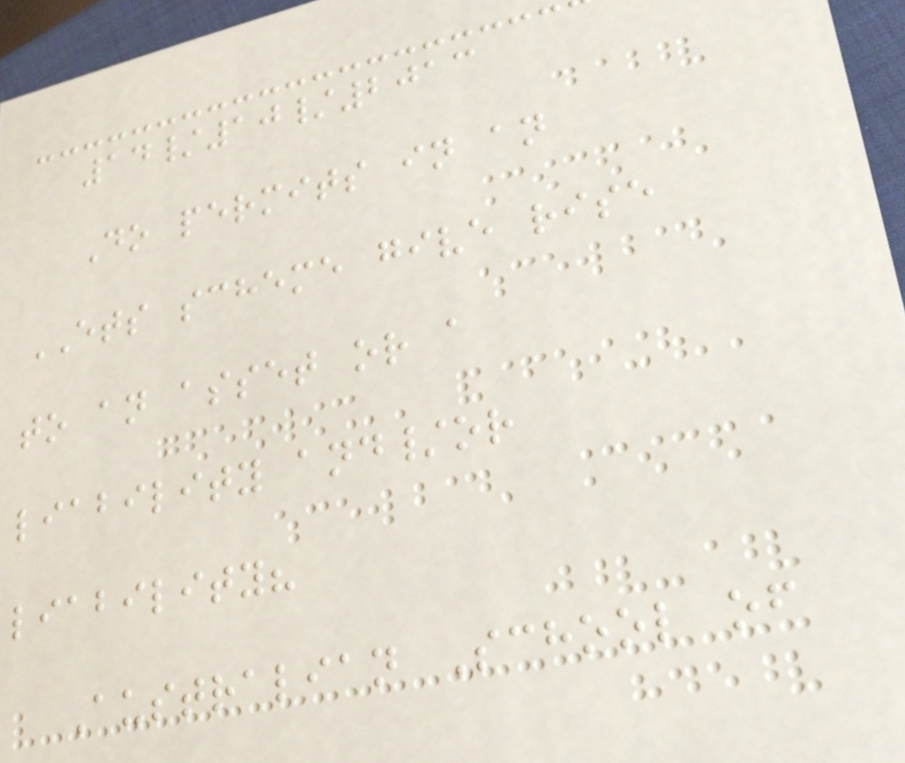14/10/2013
Do permits in an
ETS scheme give rise
to an asset or a
liability and/or
liability?
Australian School of
